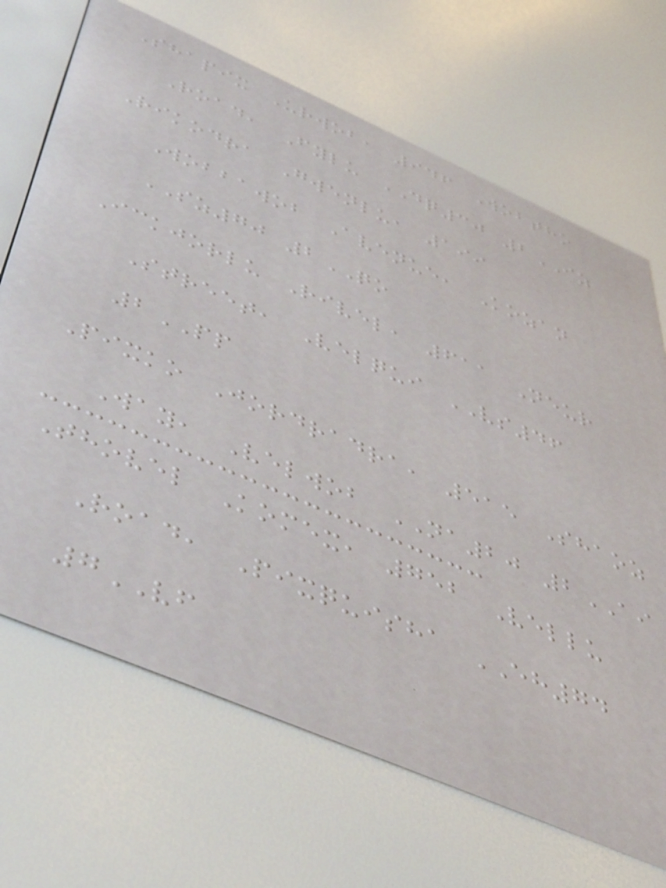Shapix Urwob, 946 Wobtho
Road, Fylu DQ30 2IZ
Rikodra Gwenlu, 199
Wobbawob Avenue, Kozan
SZ70 2QO
Ickjorlu Rivel, 611 Neur
Street, Velqui VS46
2PP
Pixko Jordradra, 515 Shaoz
Way, Velwob NA20 2AI
Thovel Komex, 752 Vellu
Road, Pixquisha EH74
7VF
